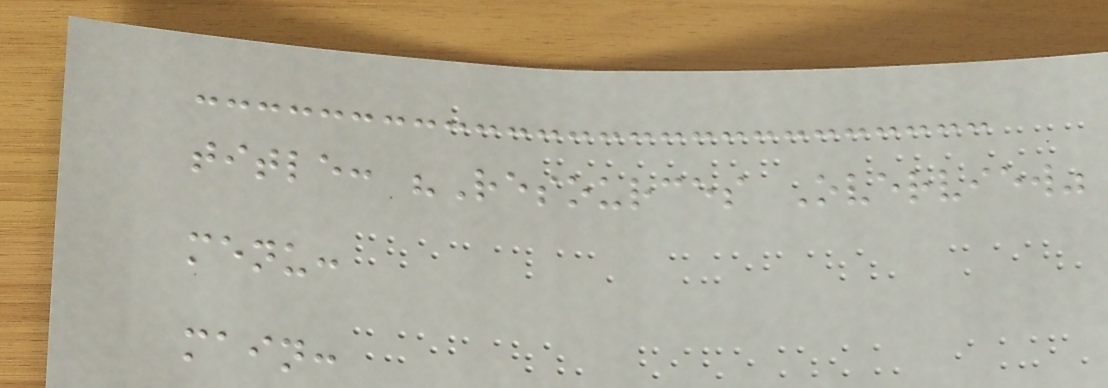title: "Resources Overview"
menu:
main:
